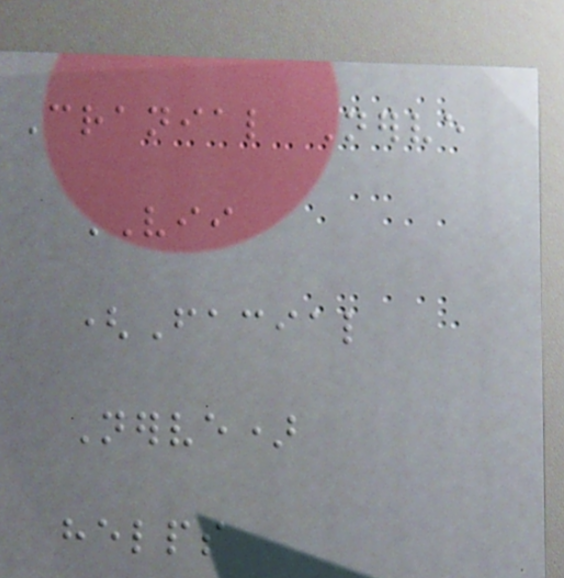Cranial Nerve
VII
(Facial
Nerve)
helps
